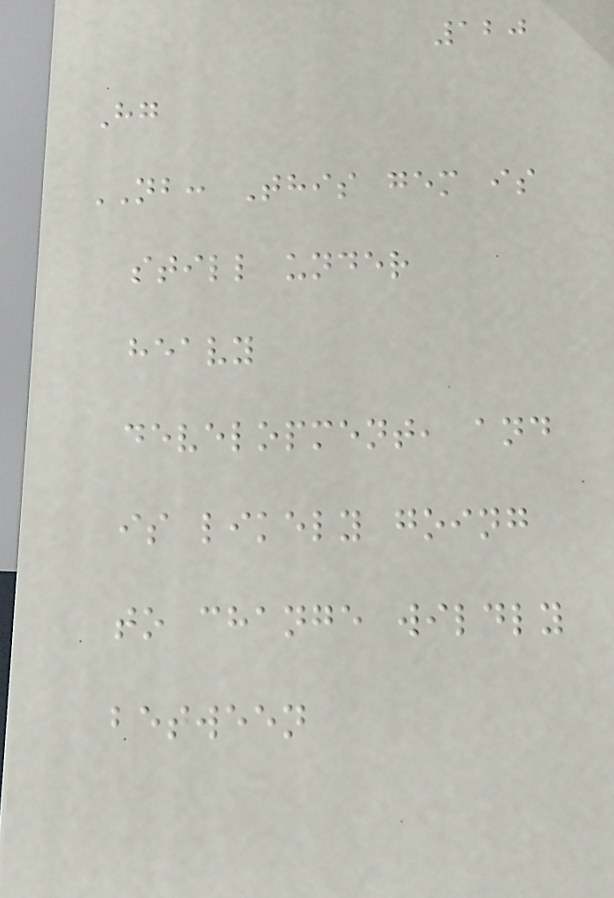120
Hg
NB: This gem is
still under
heavy
development, and
is likely going
to change wildly
between
